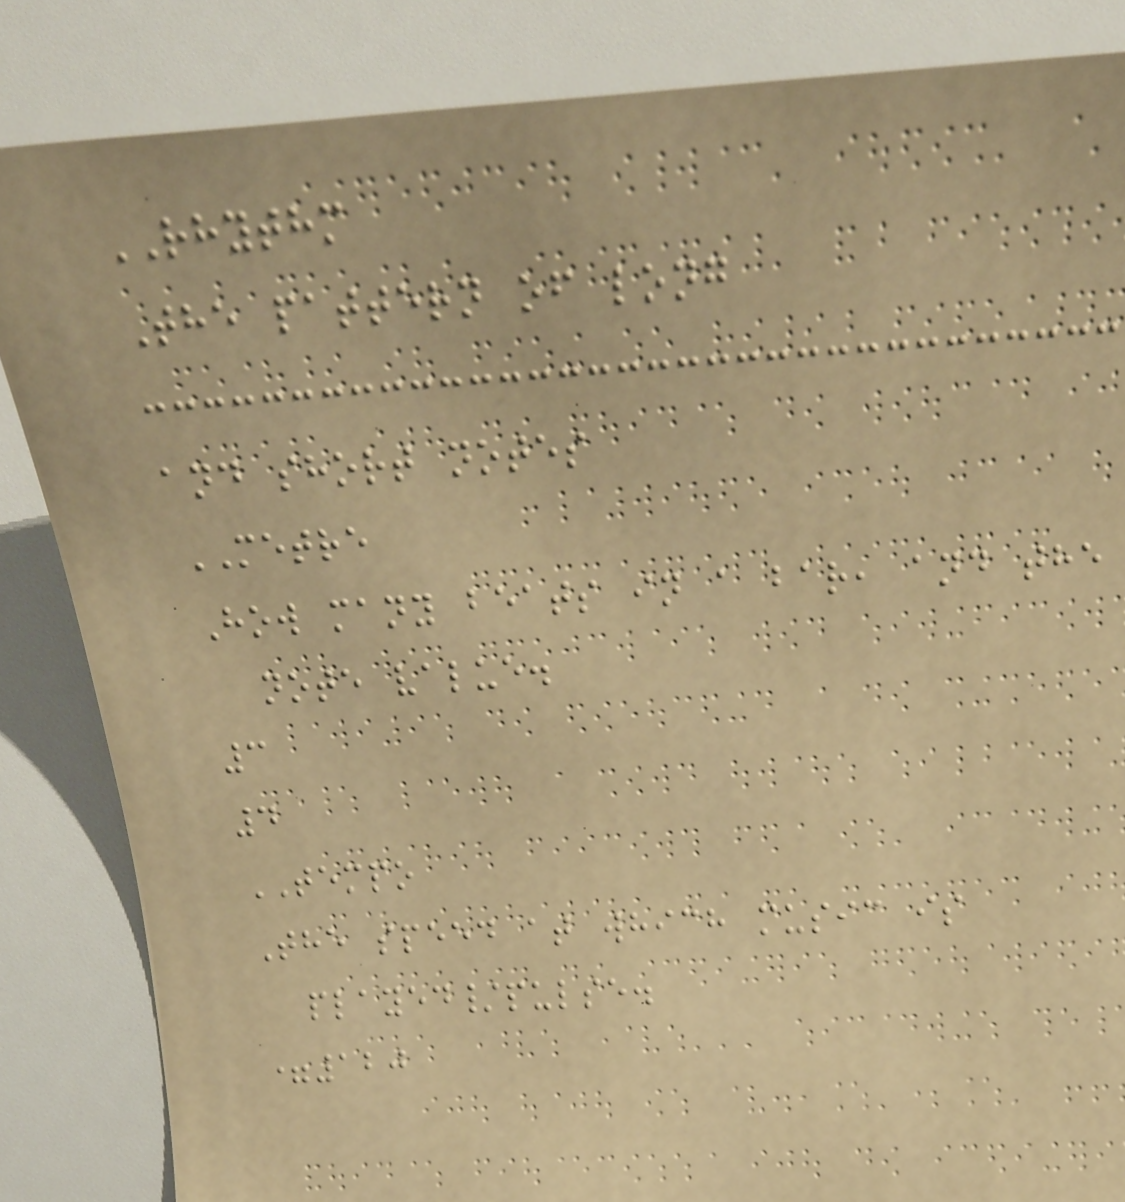RHYTHM
The pattern of long
and short notes
METRE
How many beats in a bar, and the
note value.
3
4
TEMPO
The speed at which music is
played/pulse.
=120
